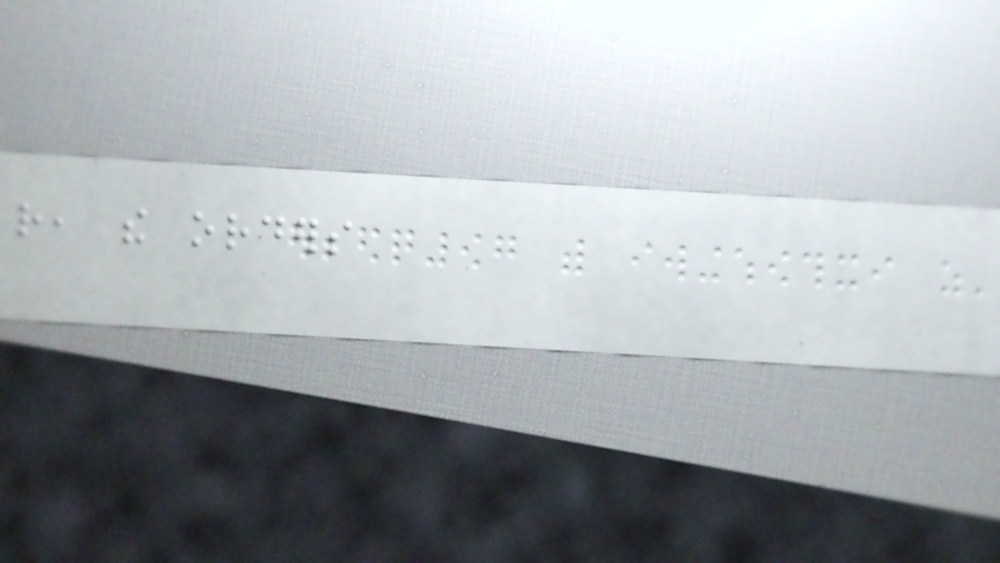rather, the orders
